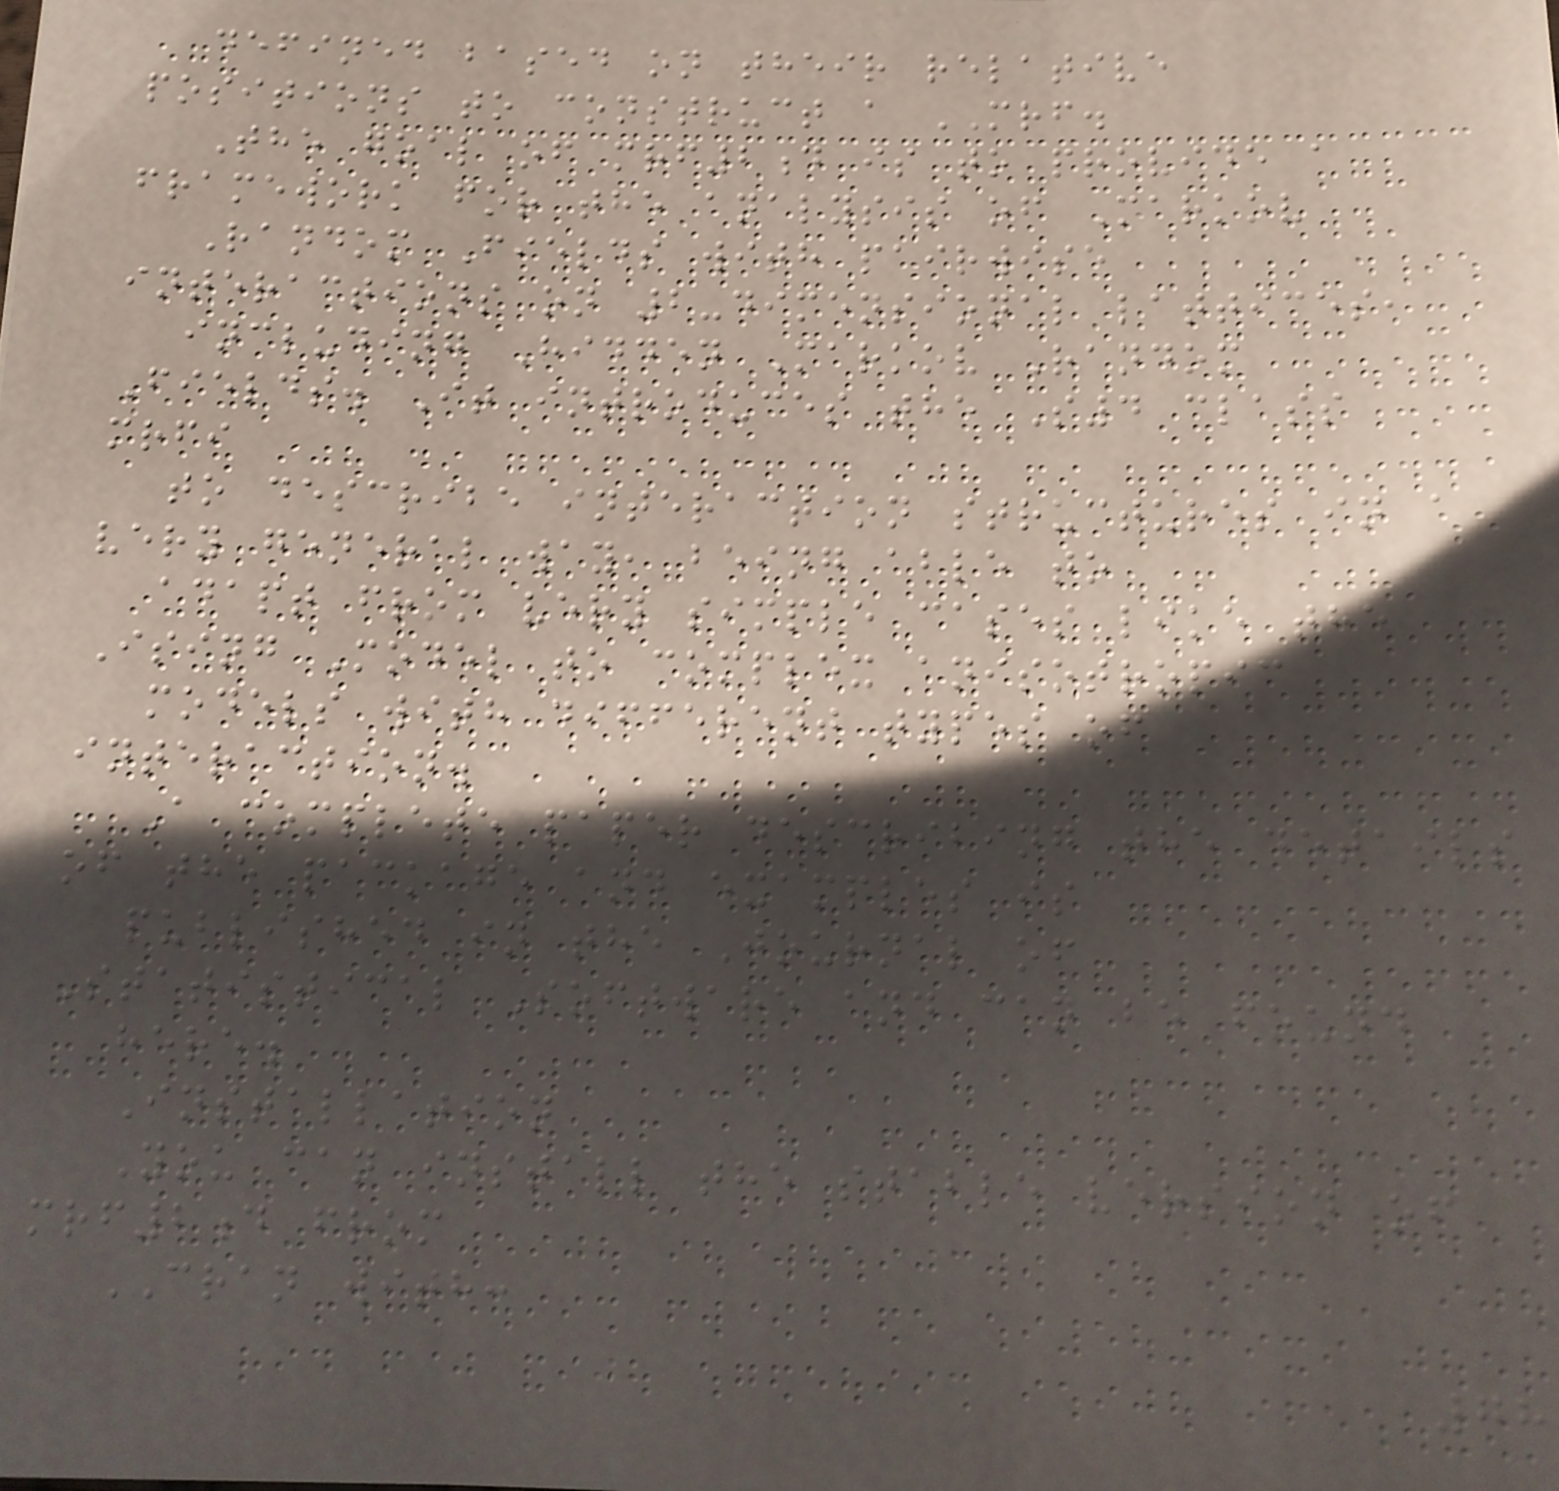defined based on their relative
positions to construct a MRF.
The goal of mrf2d is to provide a
framework for the analysis of Markov
Random Fields with pairwise
interactions on 2-dimensional lattices,
including Hidden Markov Random
Fields. It introduces the S4 class
mrfi
to describe interaction structures in a
very general way, being able to
adapt from very simple cases like the
Ising Model to complex anisotropic
models with different types of
interaction.
A complete paper describing the details
of the package and examples is
published in the Journal of
Statistical Software and can be found
here.
Installation
You can install the stable version of
mrf2d from
CRAN with:
78
